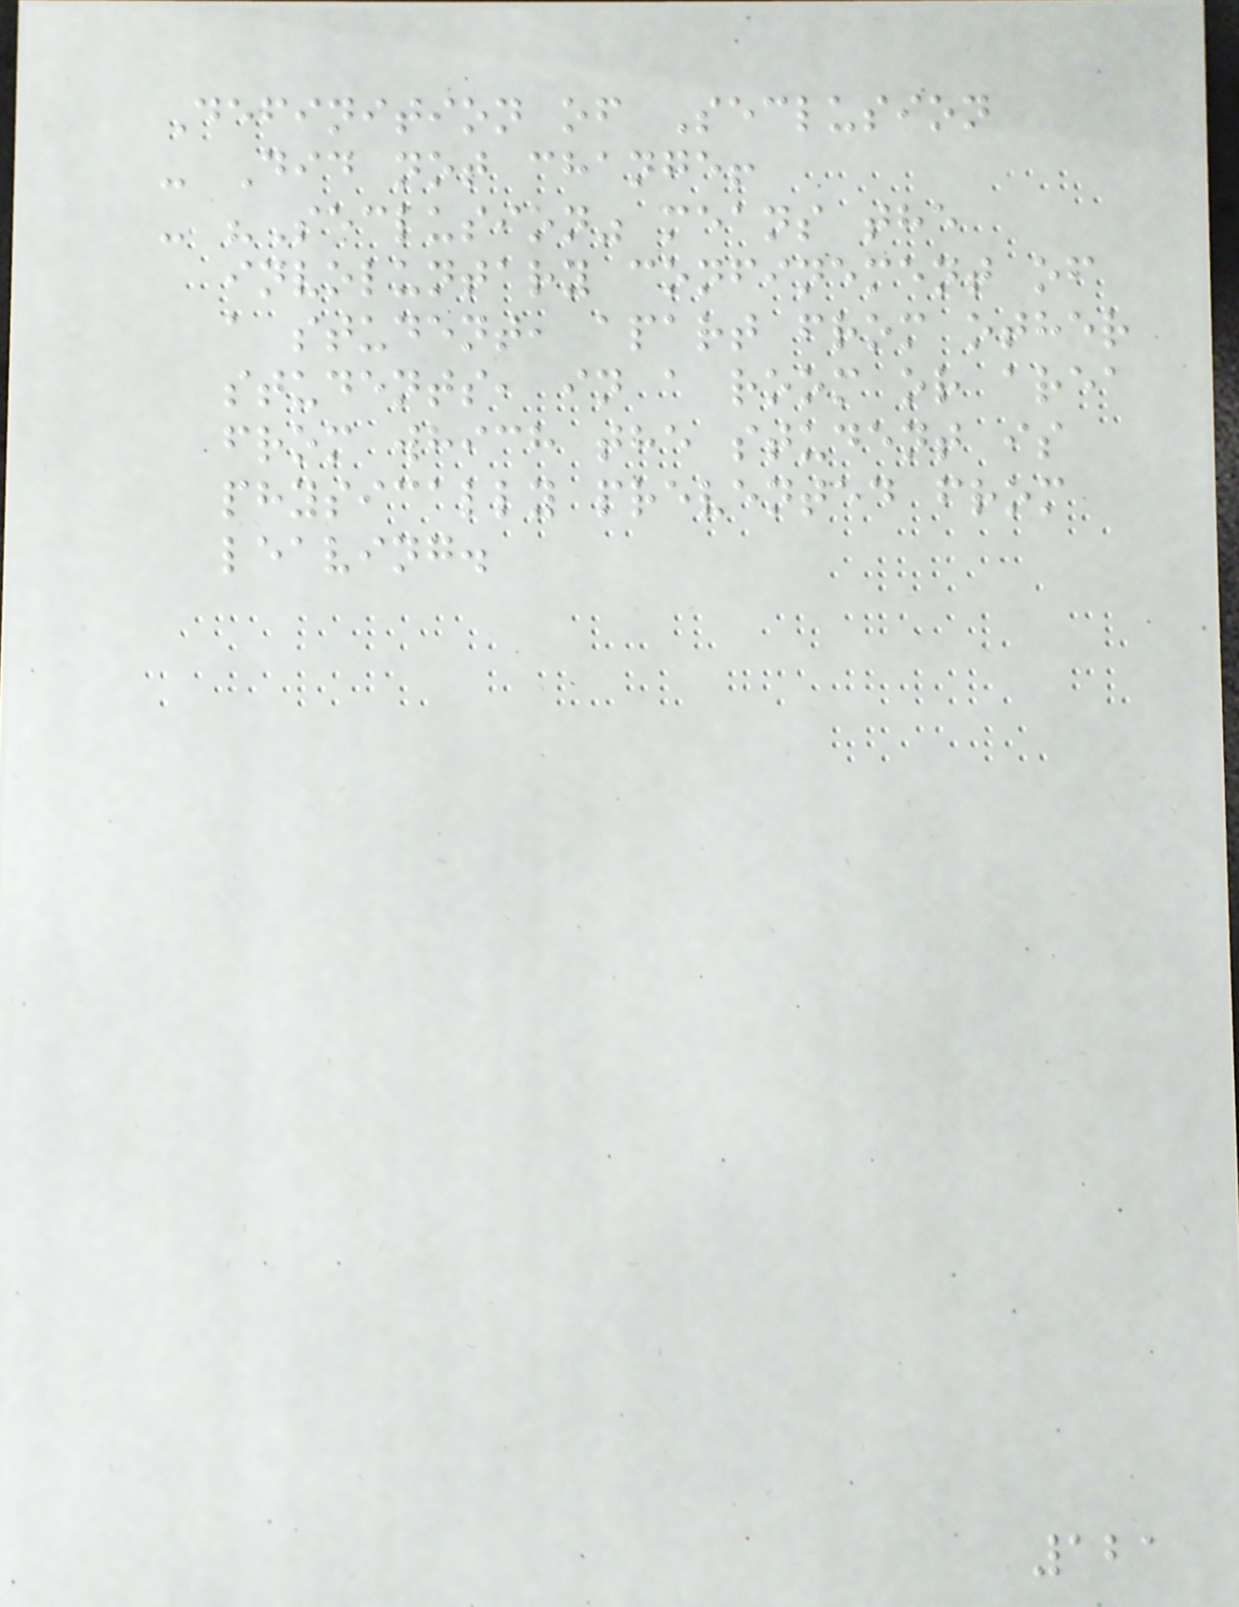Definition of Seclusion
- Did not change!
- "Seclusion" means the
involuntary confinement of
a student, apart from other
students, in a room or area
from which the student is
physically prevented from
leaving.
121
